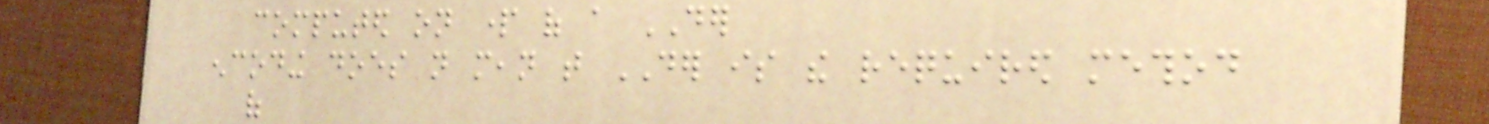computed on part of a DER
encoding does not mean that DER is the required method
of
